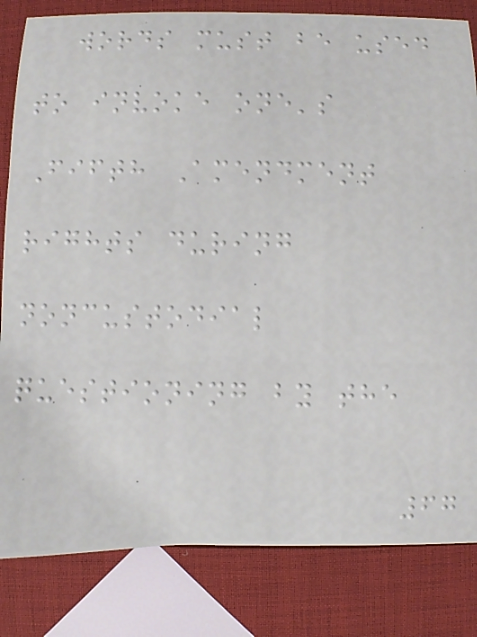words must be used
to invoke one's
Fifth Amendment
rights during
noncustodial
questioning by the
67
